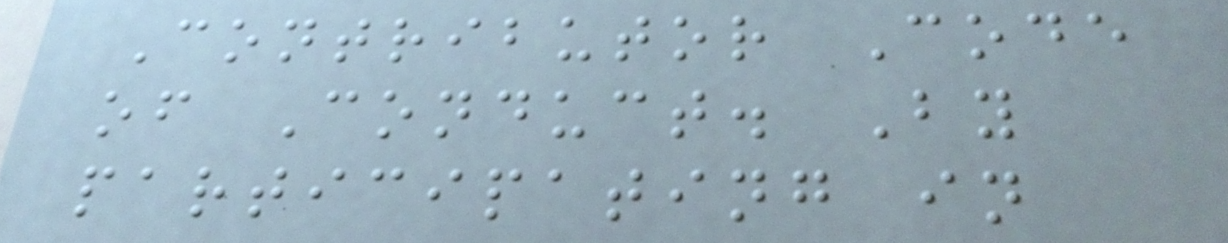Contributor Code
of Conduct. By
participating in
